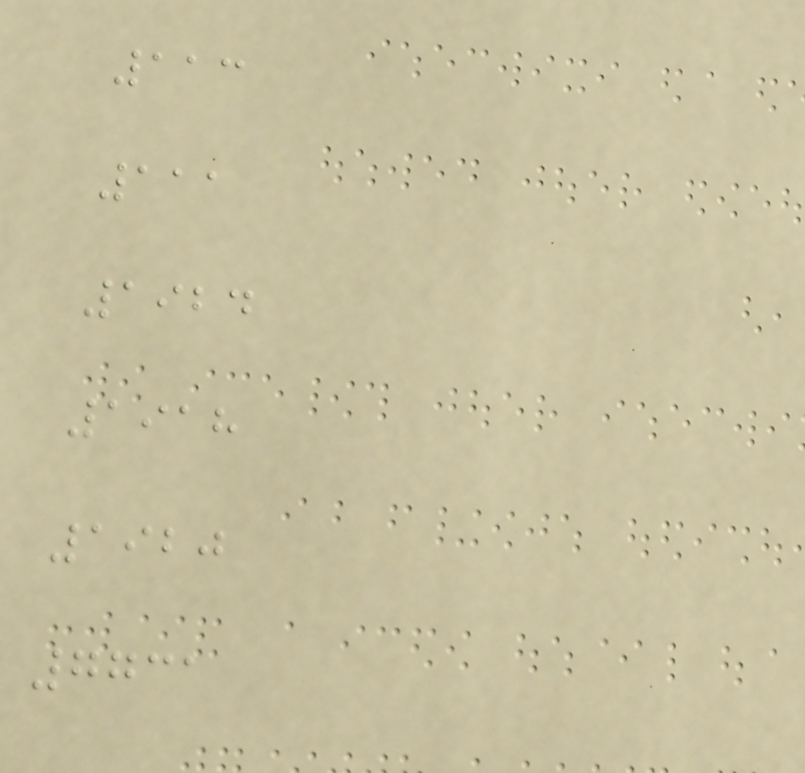113
111
1924
1918
1920
7731
